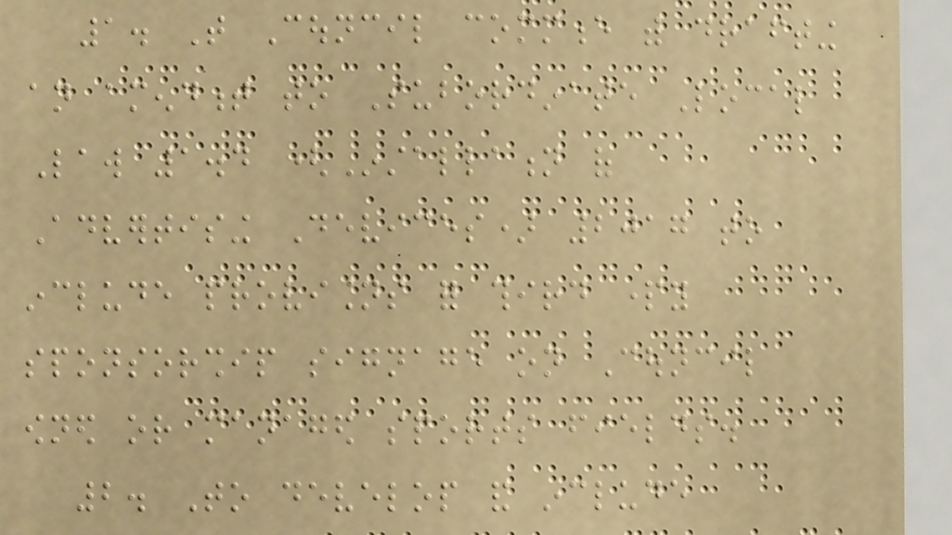1. That Council commence with drafting
an amendment to Subordinate Local
Law 1.4 (Installation of
Advertising Devices) 2017 to
include provisions for third party
sponsorship signage on Council
owned or managed sports fields.
2. To develop and include
